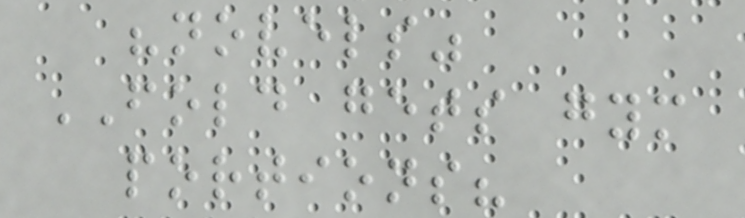"novels"
FOLD gets gym
portions?
